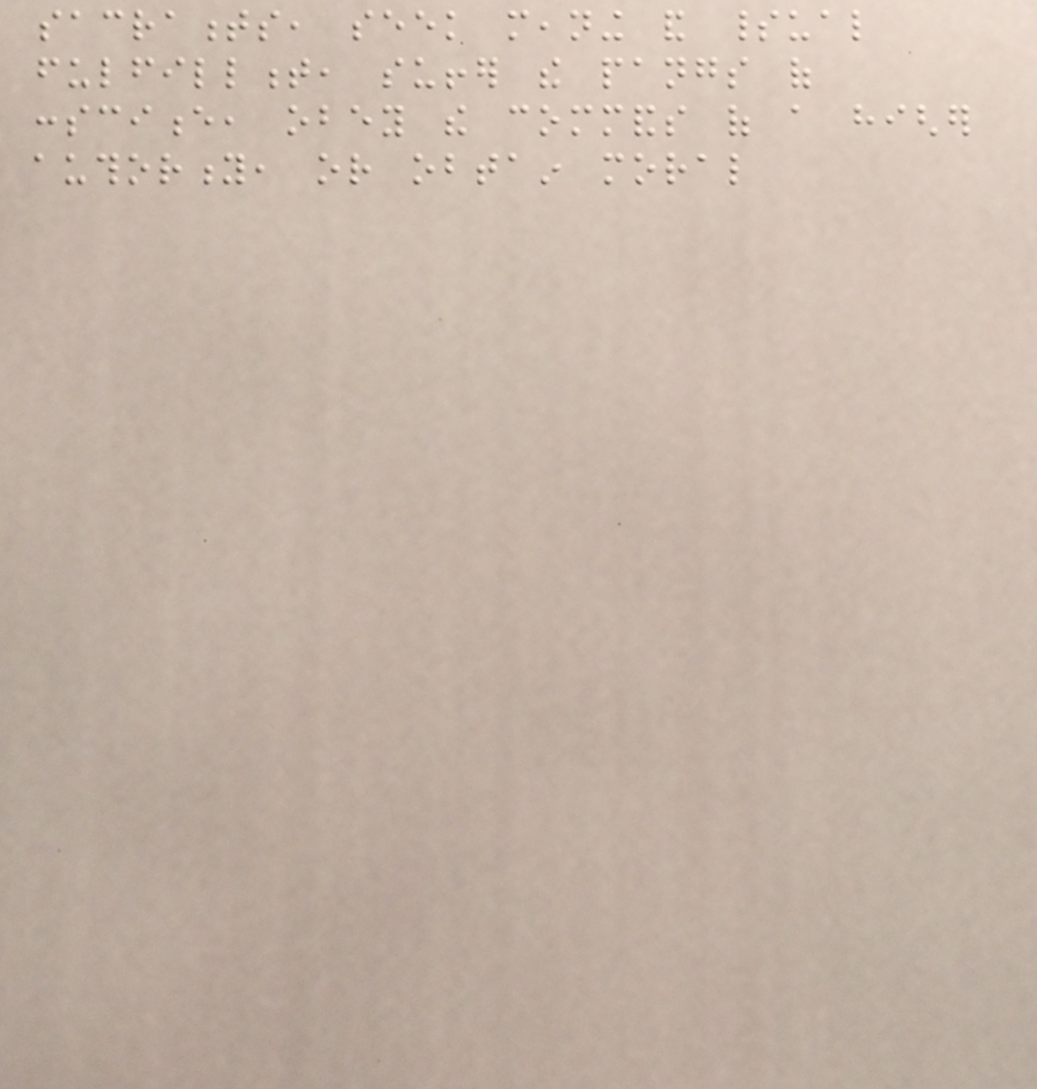sacraments, seek meaning and spiritual
fulfillment, suffer the pangs of
conscience, obey the commands of a higher
authority, or obtain moral
